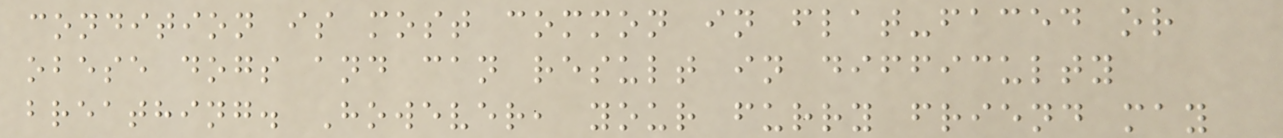condition is most common in flat-faced or
obese dogs and can result in difficulty
breathing. However, your furry friend may
